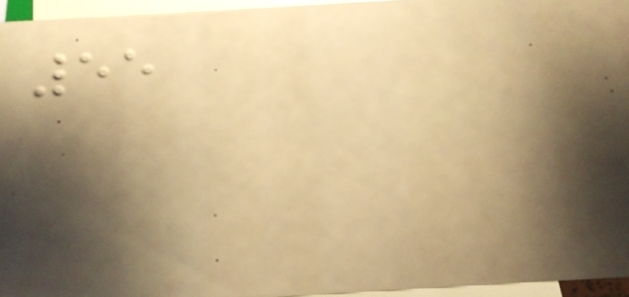55
